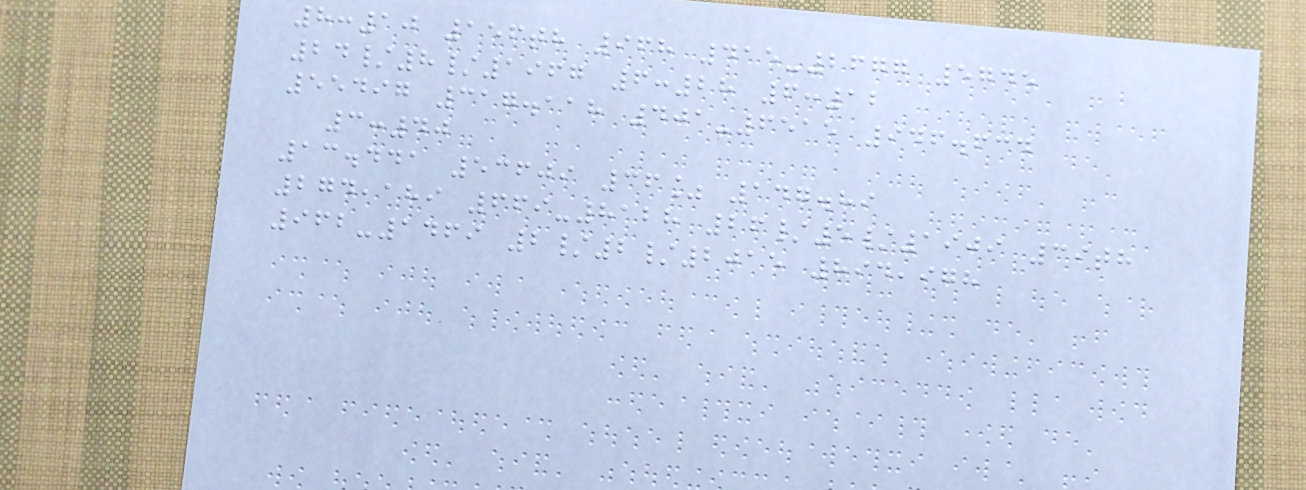8:10 156th 968 415-2677 5745
24/8/1967 6:28 6:12
55497 317.118 401-6515 946.634
3:40
13.441 53609 36% 147.89
274,189 669-8128 26/5/1909 39th
962-1469 2/2/2015 894,978
